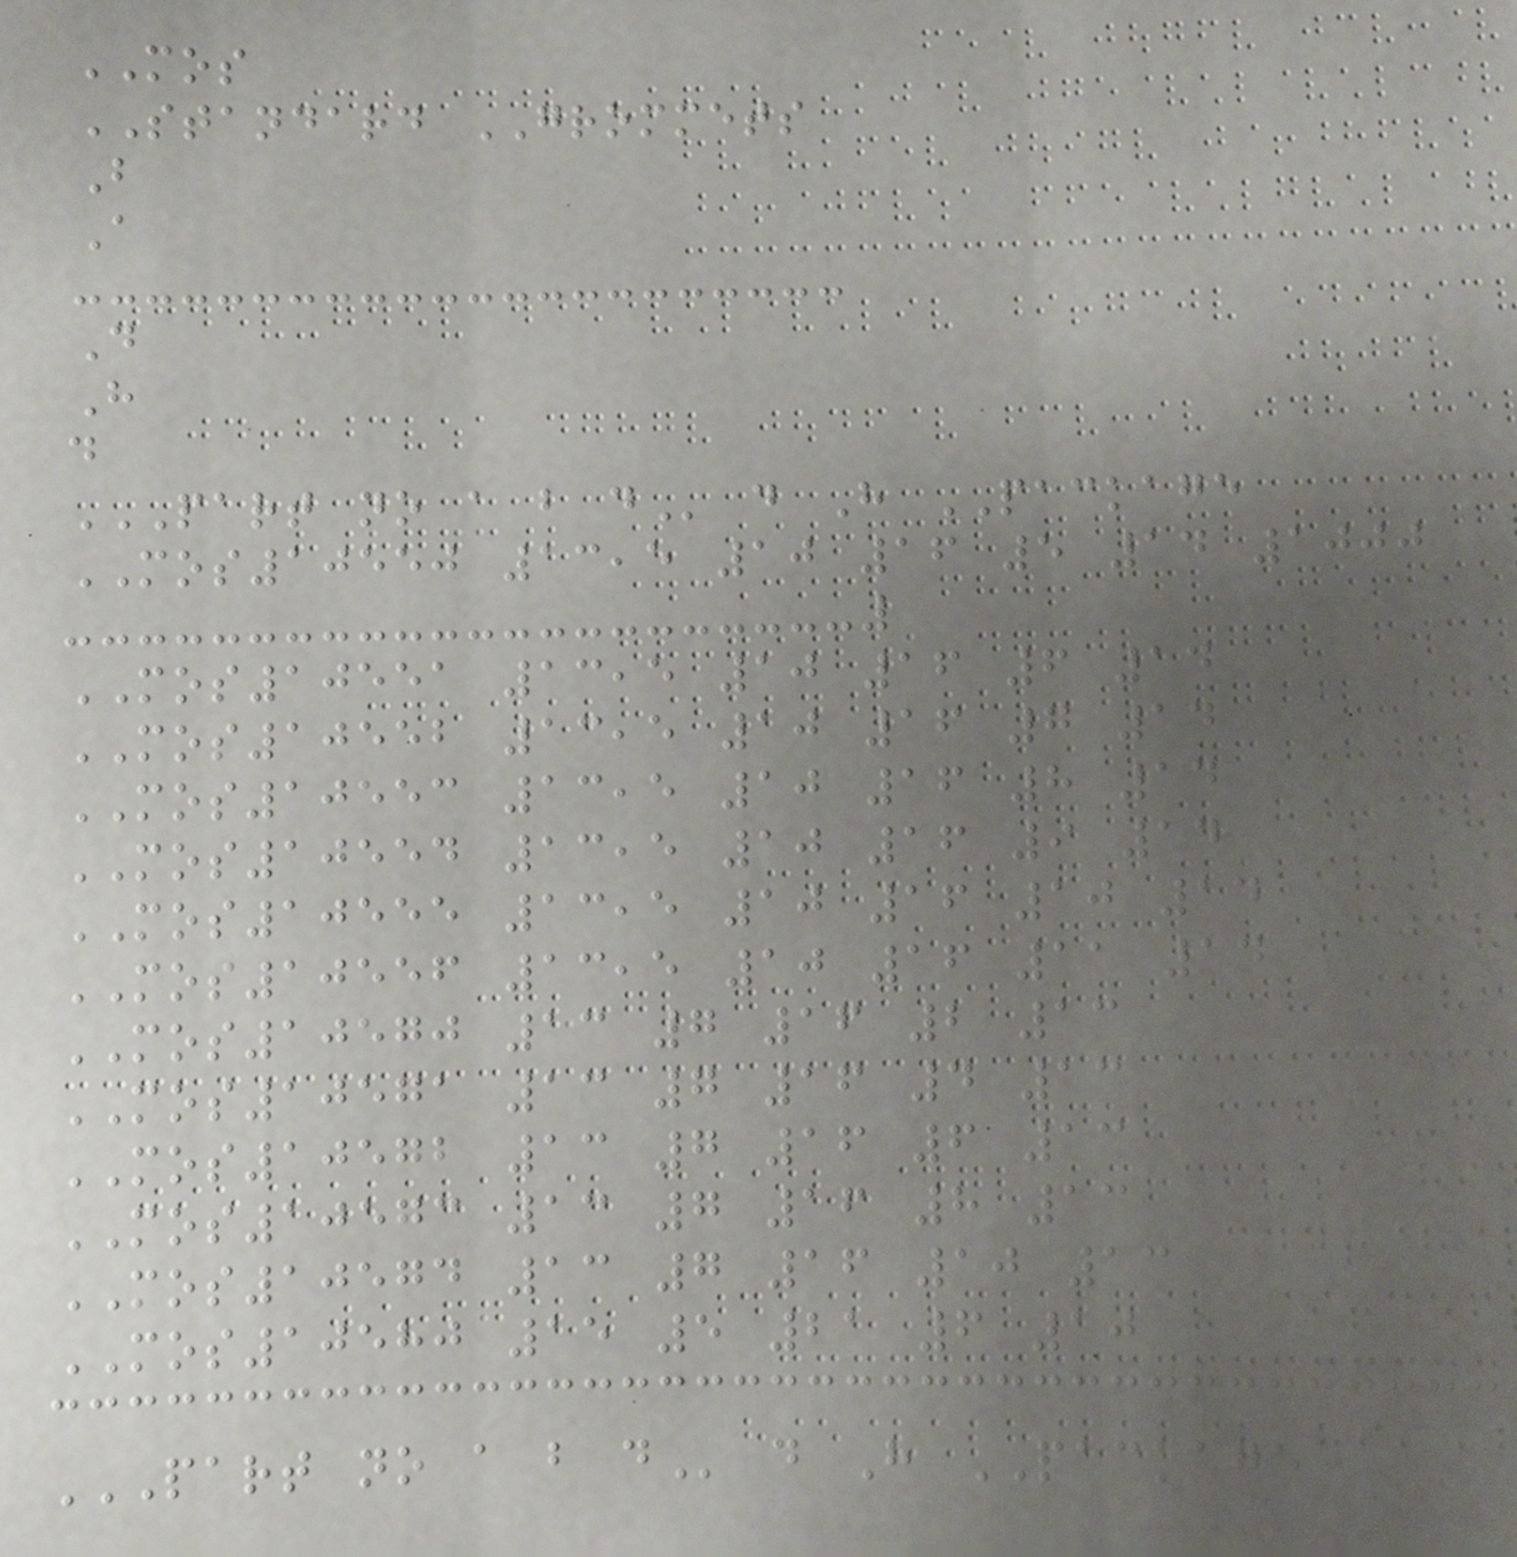MOS
STANDARD GROMMETS
B
A
D
H
d
PART NO A B D d H PACKAGE
MOS10550 13,5 10 16 5 14 1000
MOS10551 13,5 10 16 6 14
MOS10552 13,5 10 16 7 14
MOS10553 13,5 10 16 8 14
MOS10554 13,5 10 16 9 14
MOS10555 13,5 10 16 10 14
MOS10556 13,5 10 16 11 14
MOS10570 13 7 16 2 13
MOS10571 13 7 16 4 13
MOS10572 13 7 16 6 13
MOS10573 13 7 16 8 13
MOS10574 13 7 16 10 13
MOS10580 15 5 21 6 10
PART NO A B D d H PACKAGE
